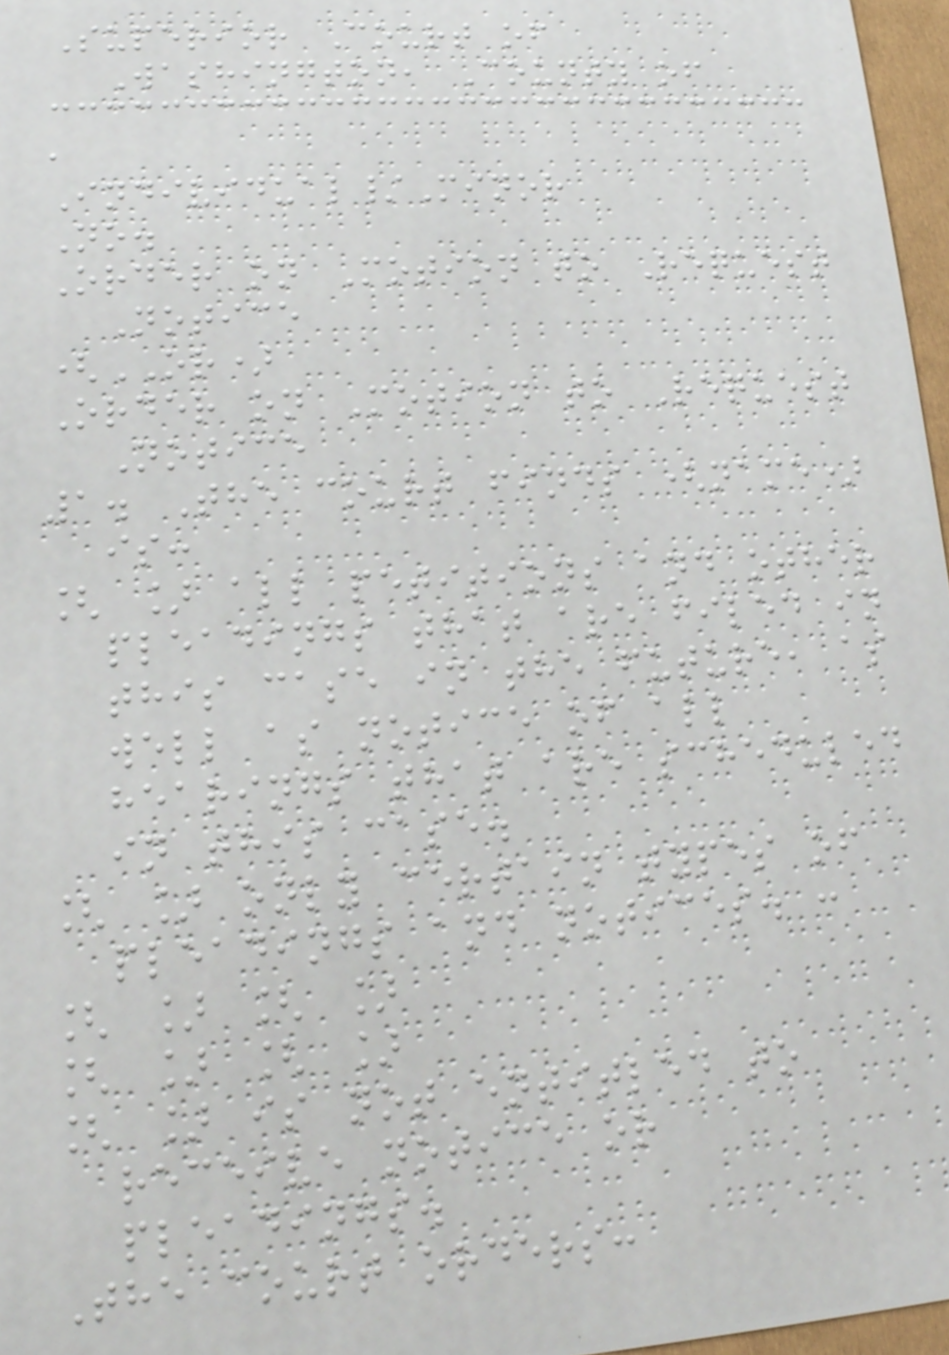Superior Court of
Washington, County of
,
Individual/Minor
No.
Order on Motion to Request
Notice
(OR)
Order on Motion to Request
Notice
1. The court finds (name)
is:
[ ] all petitions and other
pleadings that are filed in
this case in the future, as
well as notice of all
hearings that are scheduled
in this case.
[ ] only certain types of
pleadings and notices. :
[ ] [ ]
[ ] [ ]
[ ] is not entitled to
receive notice or
pleadings.
The court orders:
